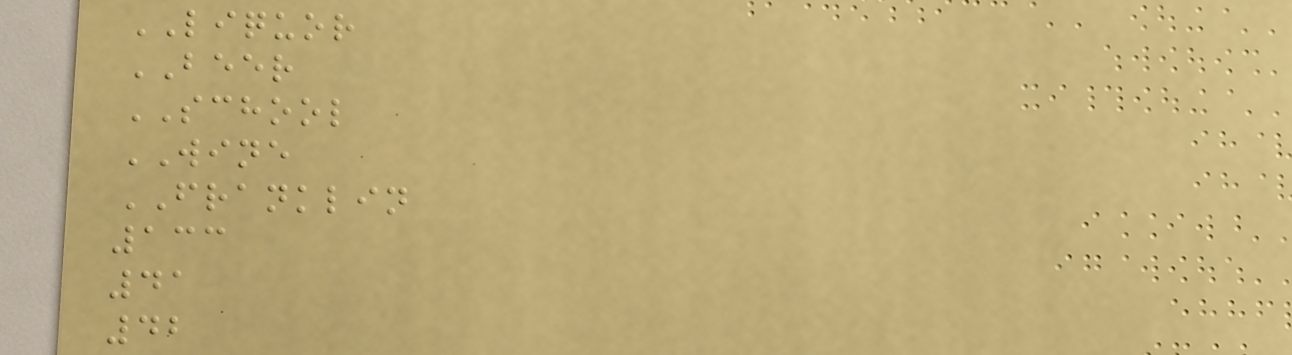LIQUOR
BEER
SCHOOL
WINE
FRANKLIN
133
41
42
